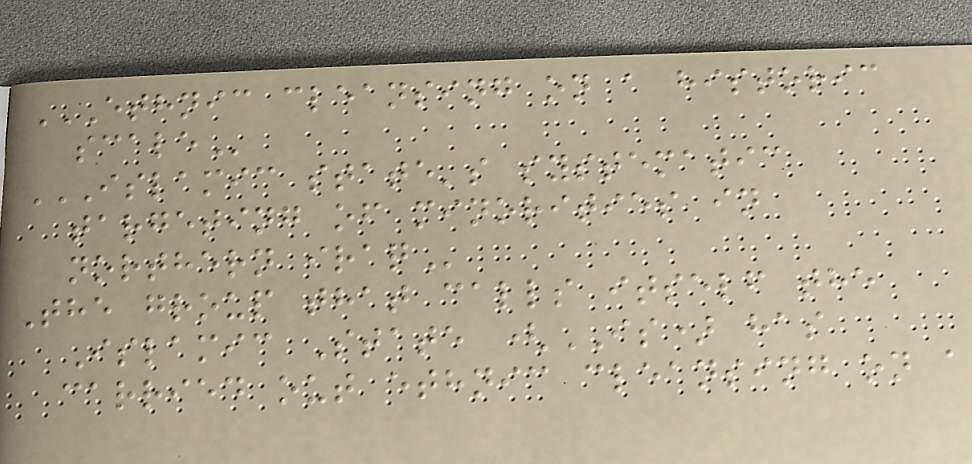ETHNIC CLEANSING ON A HISTORIC
SCALE
ISLAMIC STATE'S SYSTEMATIC
TARGETING OF MINORITIES IN
NORTHERN IRAQ
The group that calls itself the
Islamic State (IS) has
carried out ethnic cleansing on a
